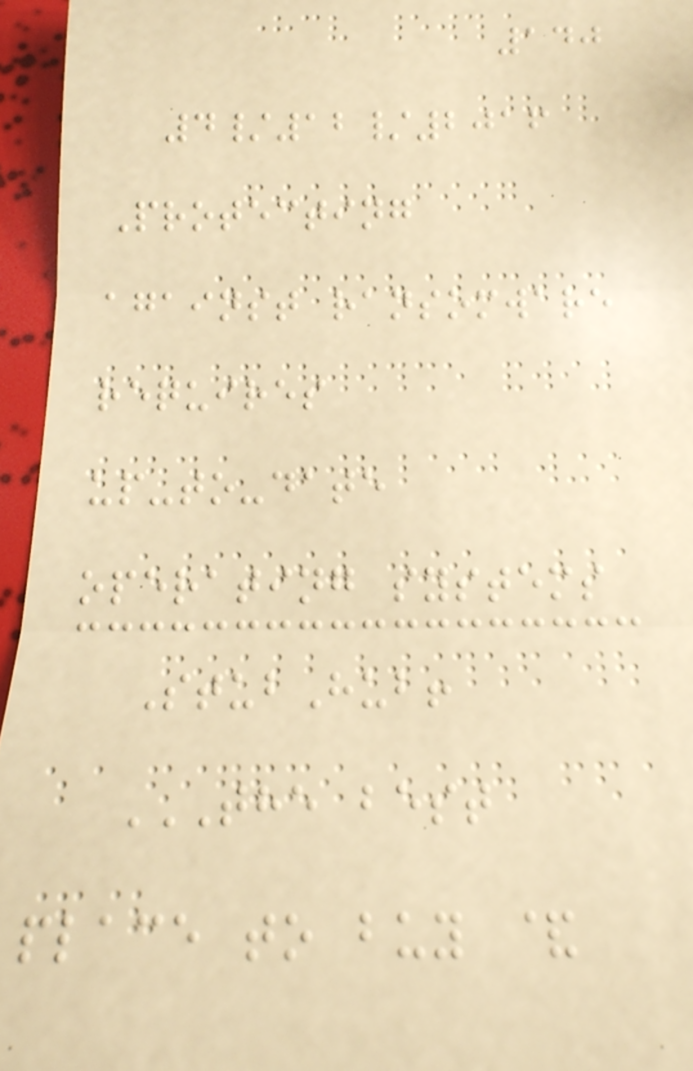140
4/12/2016
Protecting
against ransomware
requires
up-to-date
operating systems
StubHub!
THE BEST
PLACE TO BUY &
